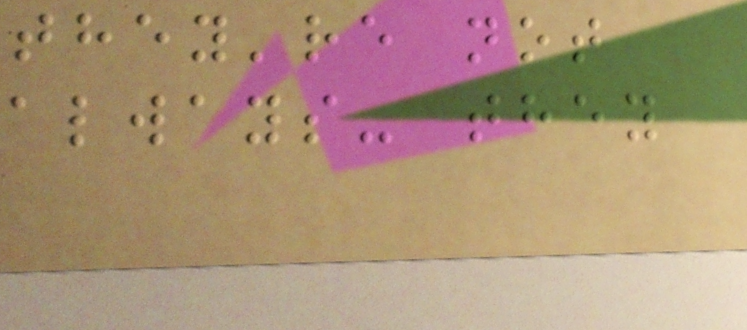they're not
always- they
